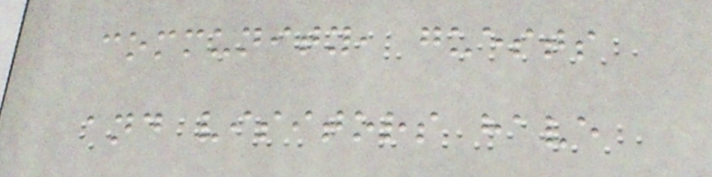community, guests
and visitors have
